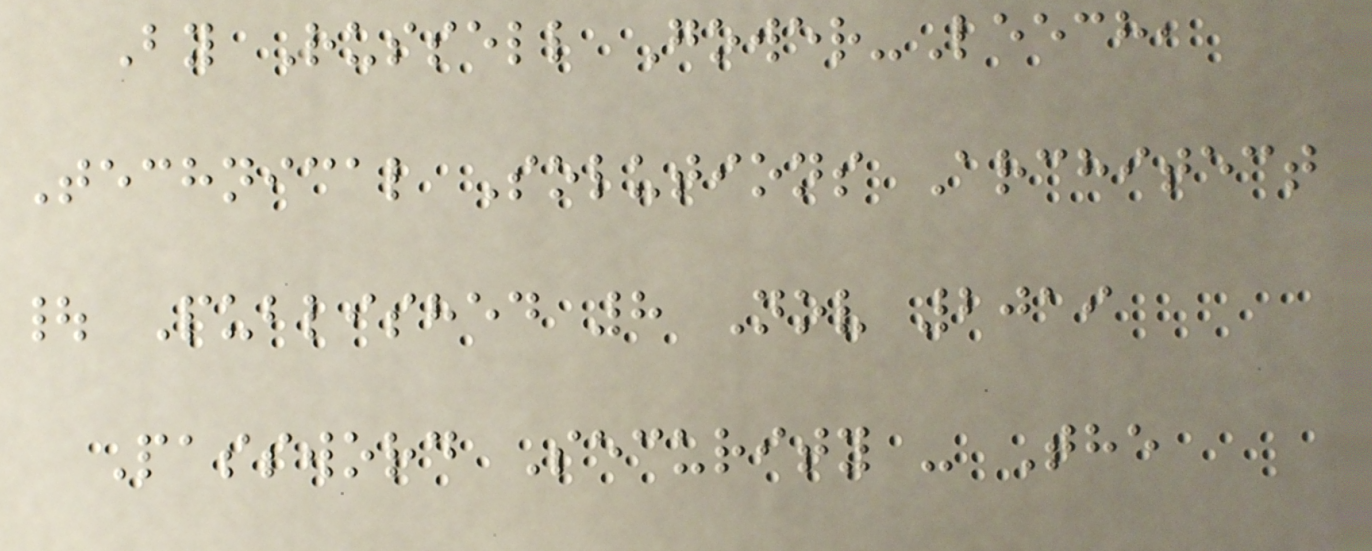By Russell Gower-Leech,
Technical Solutions Architect
| Published 8 Nov 2019
Password Security - The
